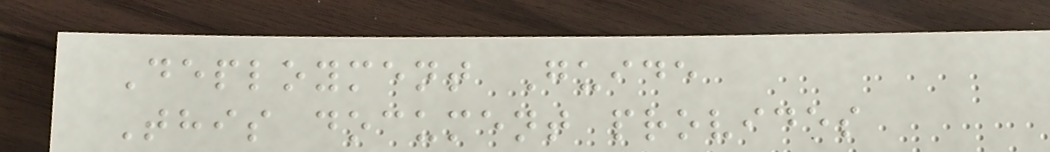Deployment Guide
This document provides
